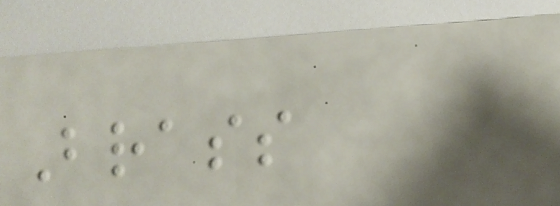Brass
